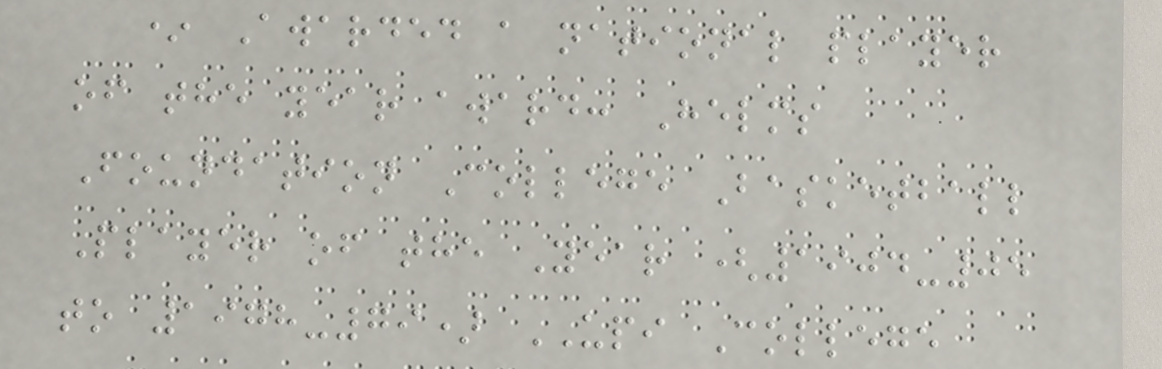* Awarded a national player
of the year award: Helms
Foundation College Basketball
Player of the Year (1904-05
to 1978-79) UPI College
